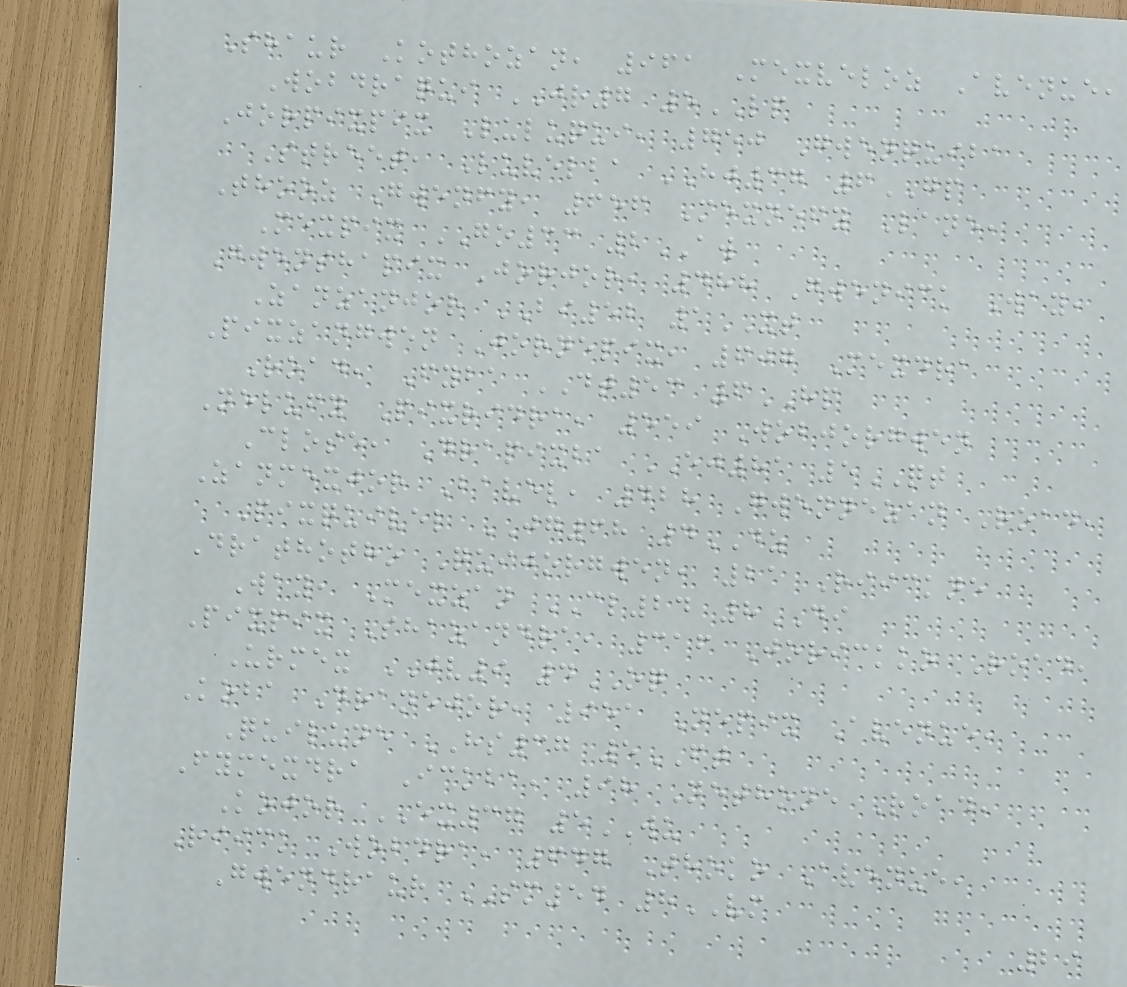Shaur Kothozan, 961 Mexveloz Avenue,
Wobdraqui JR7 5LP
Jorpixpix Luluqui, 750 Gwenquiba
Street, Luvelba HJ37 6GP
Thooz Gwenfy, 656 Mexnefy Lane,
Mexpix GO33 2AW
Gwenshapix Jorjor, 488 Gwenick Way,
Zanzanjor BI52 1XT
Pixzangwen Jornepix, 607 Mexdra
Road, Fyba DT53 6HP
Nelufy Pixridra, 559 Wobjorgwen
Close, Drapixba EJ81 5QT
Zanmexjor Bavel, 428 Gwennezan Road,
Pixquivel JG68 4DZ
Drathotho Quijorgwen, 21 Riickne
Way, Mexzan CL24 8DI
Pixpix Shazandra, 316 Jorickko Road,
Urmex JV9 4OQ
Koba Dranejor, 951 Nepix Avenue,
Quilune HS37 5FT
Fymexdra Ickba, 98 Nethone Road,
Kojor EX37 5WU
Riick Wobdra, 647 Thoko Avenue,
Gwendraur SM54 8VM
29
